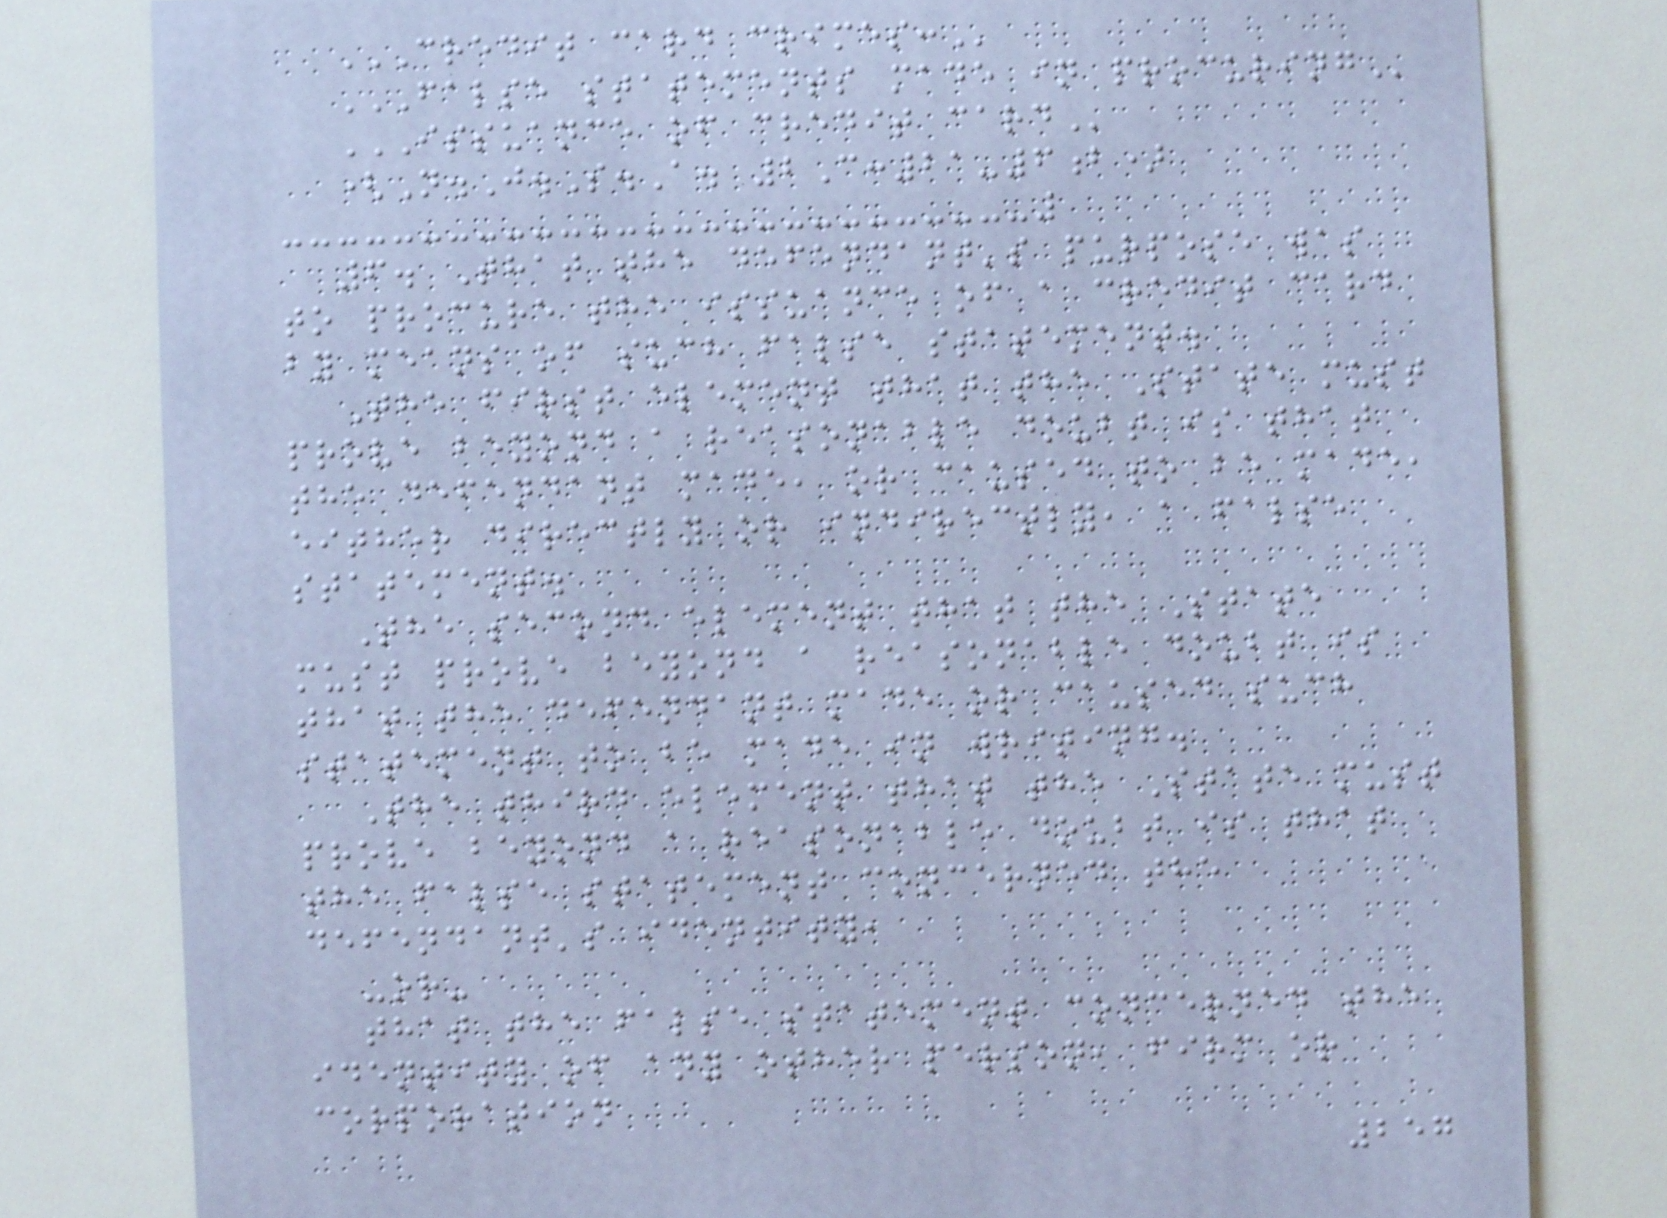CREDIT CARD CRIMES:
FALSE STATEMENTS MADE IN PROCURING
ISSUANCE OF CREDIT CARD
(N.J.S.A. 2C:21-6b)
6. That the defendant's purpose was
to procure the issuance of a credit card
by means of such false statement.
The first element that the State must
prove beyond a reasonable doubt is that
the defendant made, or caused to be made,
either directly or indirectly, a false
statement.
The second element that the State
must prove beyond a reasonable doubt is
that the defendant made or caused such
statement to be made in writing.
The third element that the State must
prove beyond a reasonable doubt is that
the false statement concerned the
defendant's identity,
-or-
that the false statement concerned the
identity of any other person, firm or
corporation
257
